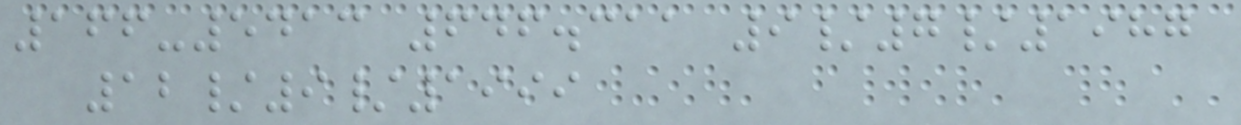166-5413 646.311 9/7/1987
12/9/1999
